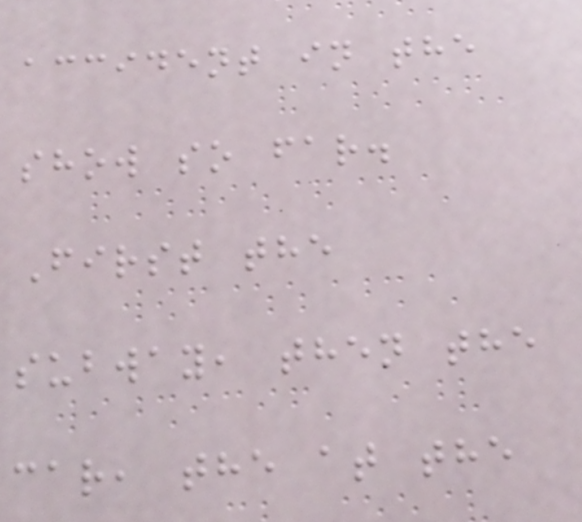accident in the
show so far.
First the
subway, then the
car, the at the
